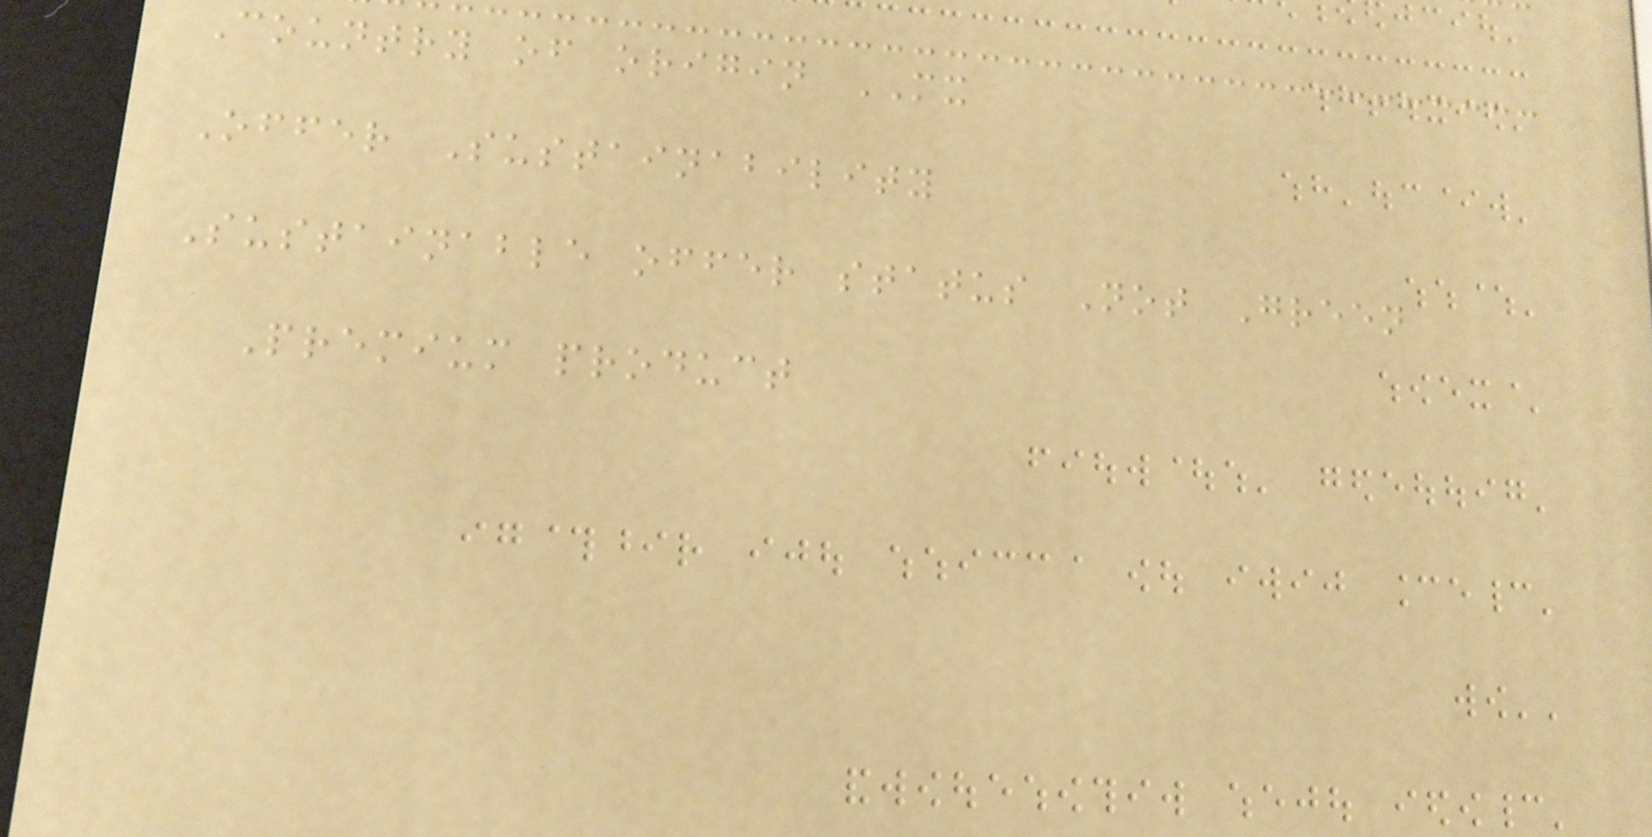Country of origin MX
Offer Sustainability
Sustainable offer status Not Green
Premium product
